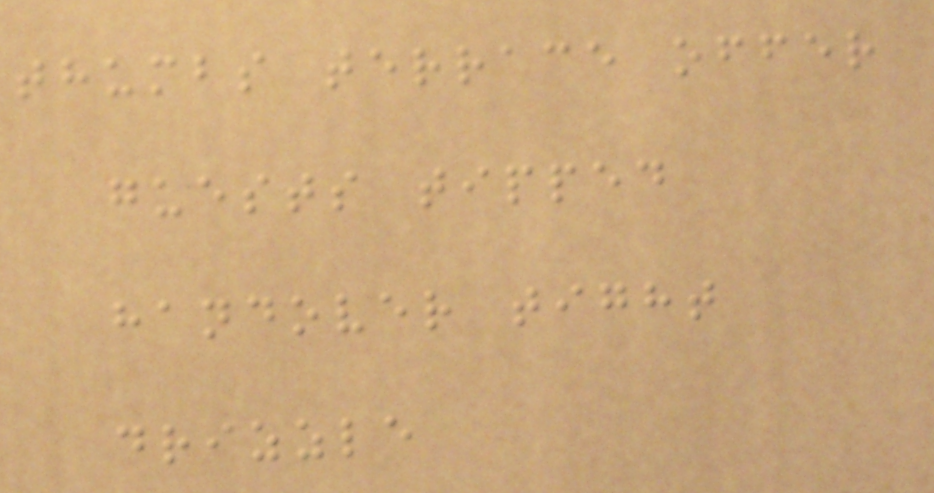thumbs terrace offer
guests tipped
handover tight
drizzle
